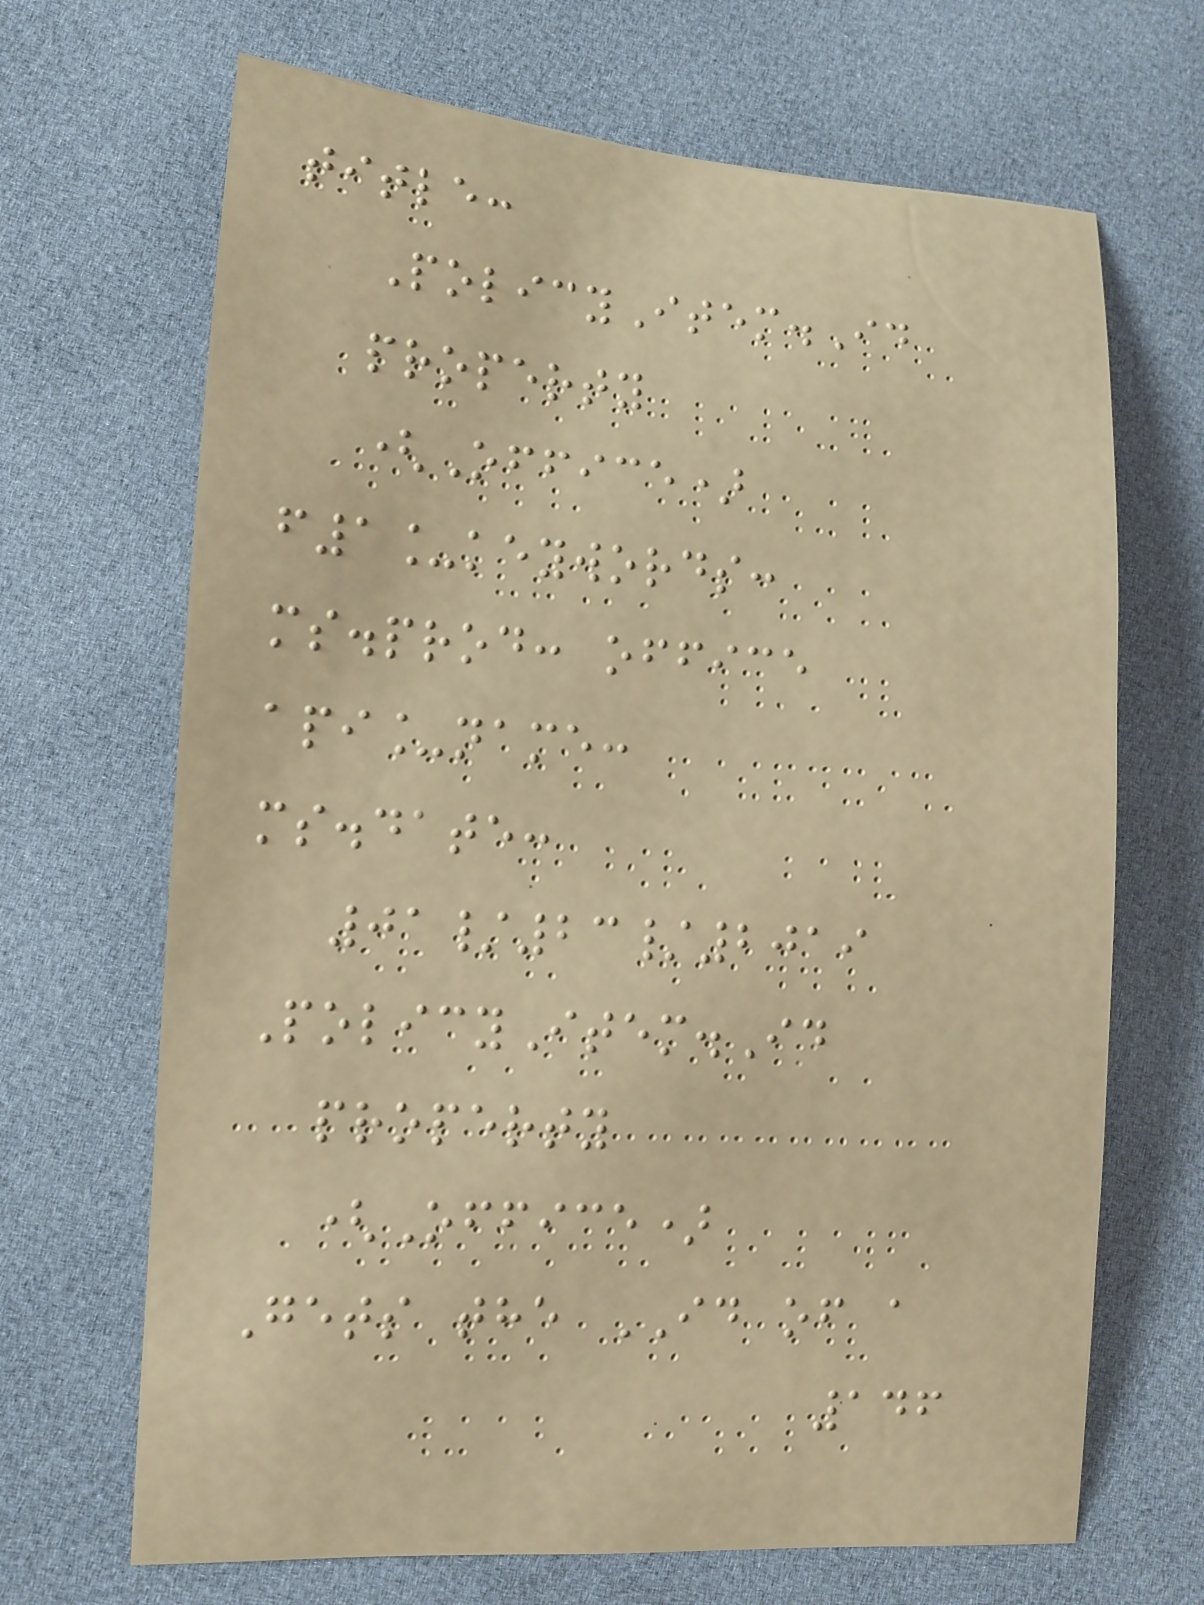title:
PolicyItem.Id
property
(Office)
f1_keywords:
ms.prod: office
api_name:
ms.date:
01/23/2019
PolicyItem.Id
property
(Office)
Gets the ID of a
146
